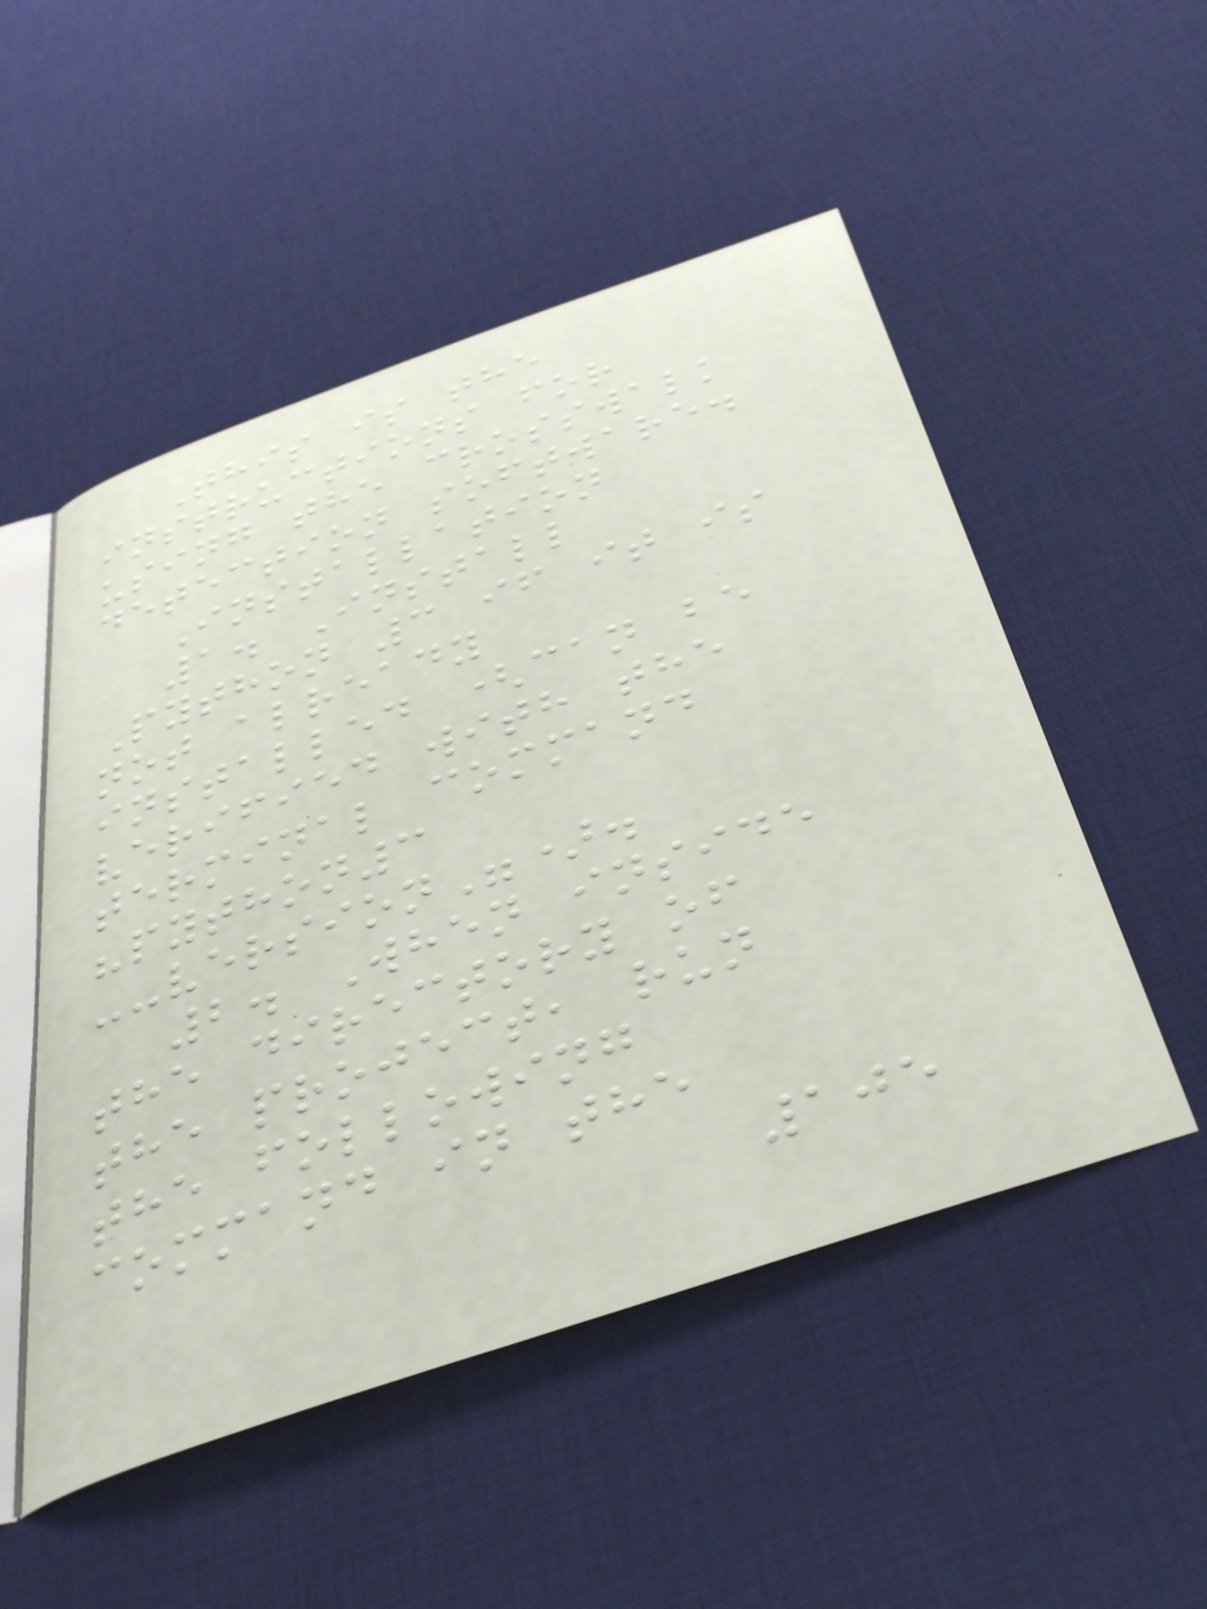This is the
instructions for
using the crosswalk
detection software.
Installation
1. Install
Python 3 if it is
not already
installed (can be
verified with the
terminal command
"python3
--version").
2. When inside
the directory of
the project, run
the following
command in the
105
